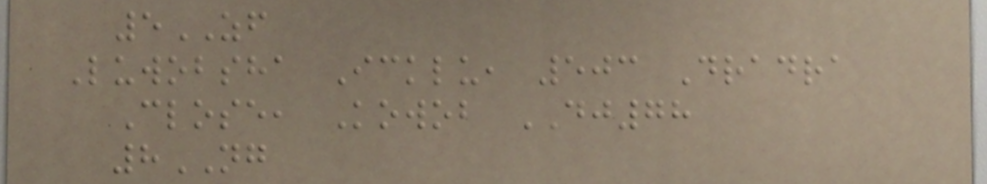5ZF
Luwobsha Icklu, 503 Dradra
Close, Kowob DJ78
8NG
